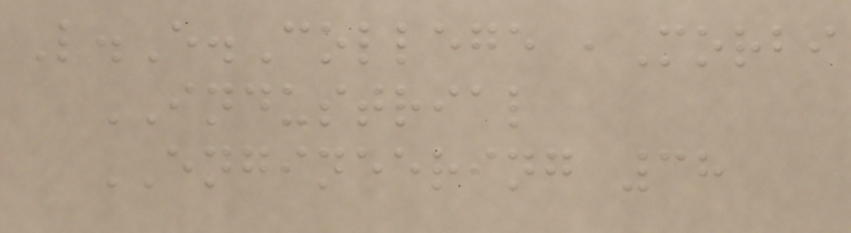L.E.College ,Morbi
INDUSTRIAL
ENGINEERING 38
